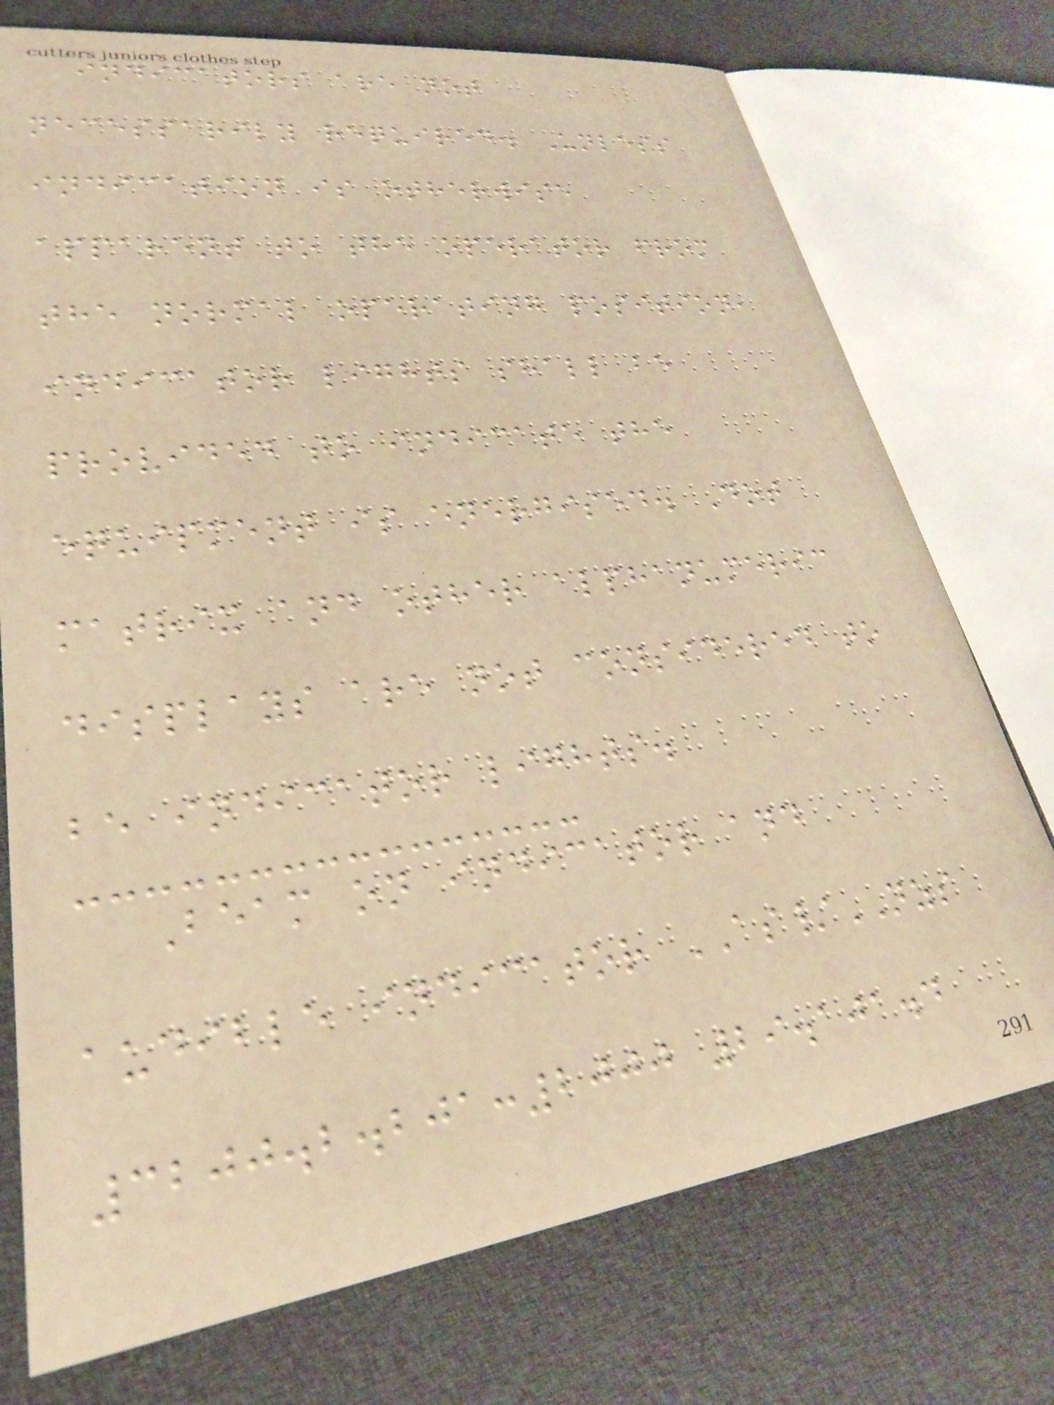indicators are not
necessarily required. Unless
indication is otherwise
apparent to the operator from
the normal operating position,
indicator lights shall be
provided to indicate the
equipment is energised. Dot
matrix and other alphanumeric
displays are not considered to
be indicator lights.
Beam on indicator and
audible indicator AS/NZS
3200.2.201:2000 29.101.4
